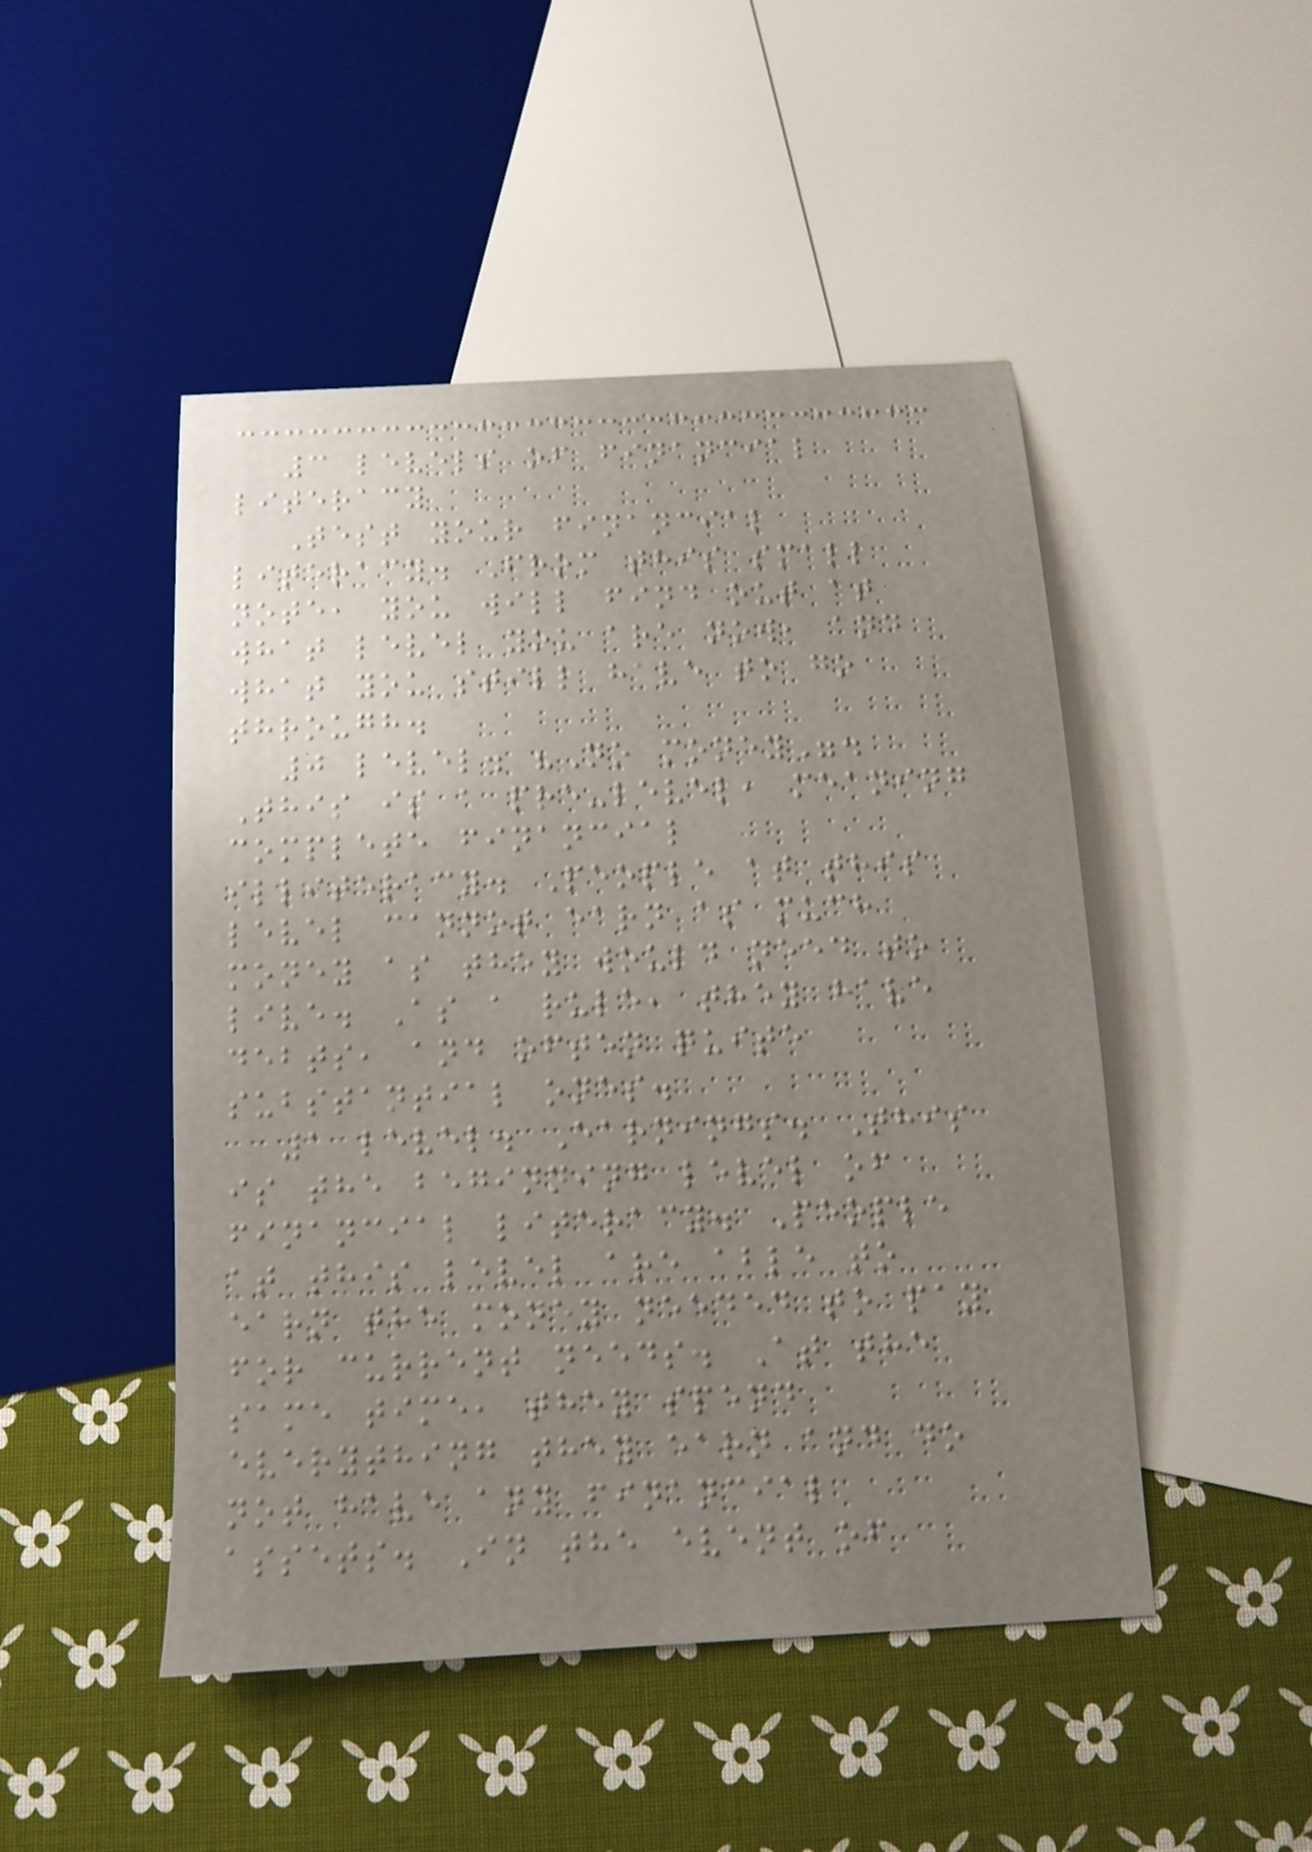3 levels of financial
literacy
Test your financial
literacy. From this small
note, you will find out at
what level you are now, and
what you still have to go
through.
0 level. "No money".
This is a pre-level, meaning
complete financial
illiteracy. People at this
level cannot earn as much
money as they would need to
live. As a rule, they have
debts, and often quite
substantial ones.
1 level. Earnings. This
is the beginning level of
financial literacy. People
at this level are able to
earn the money needed to pay
for current needs. At the
same time, they spend
everything they earn and do
not have any financial
assets. In the event of
